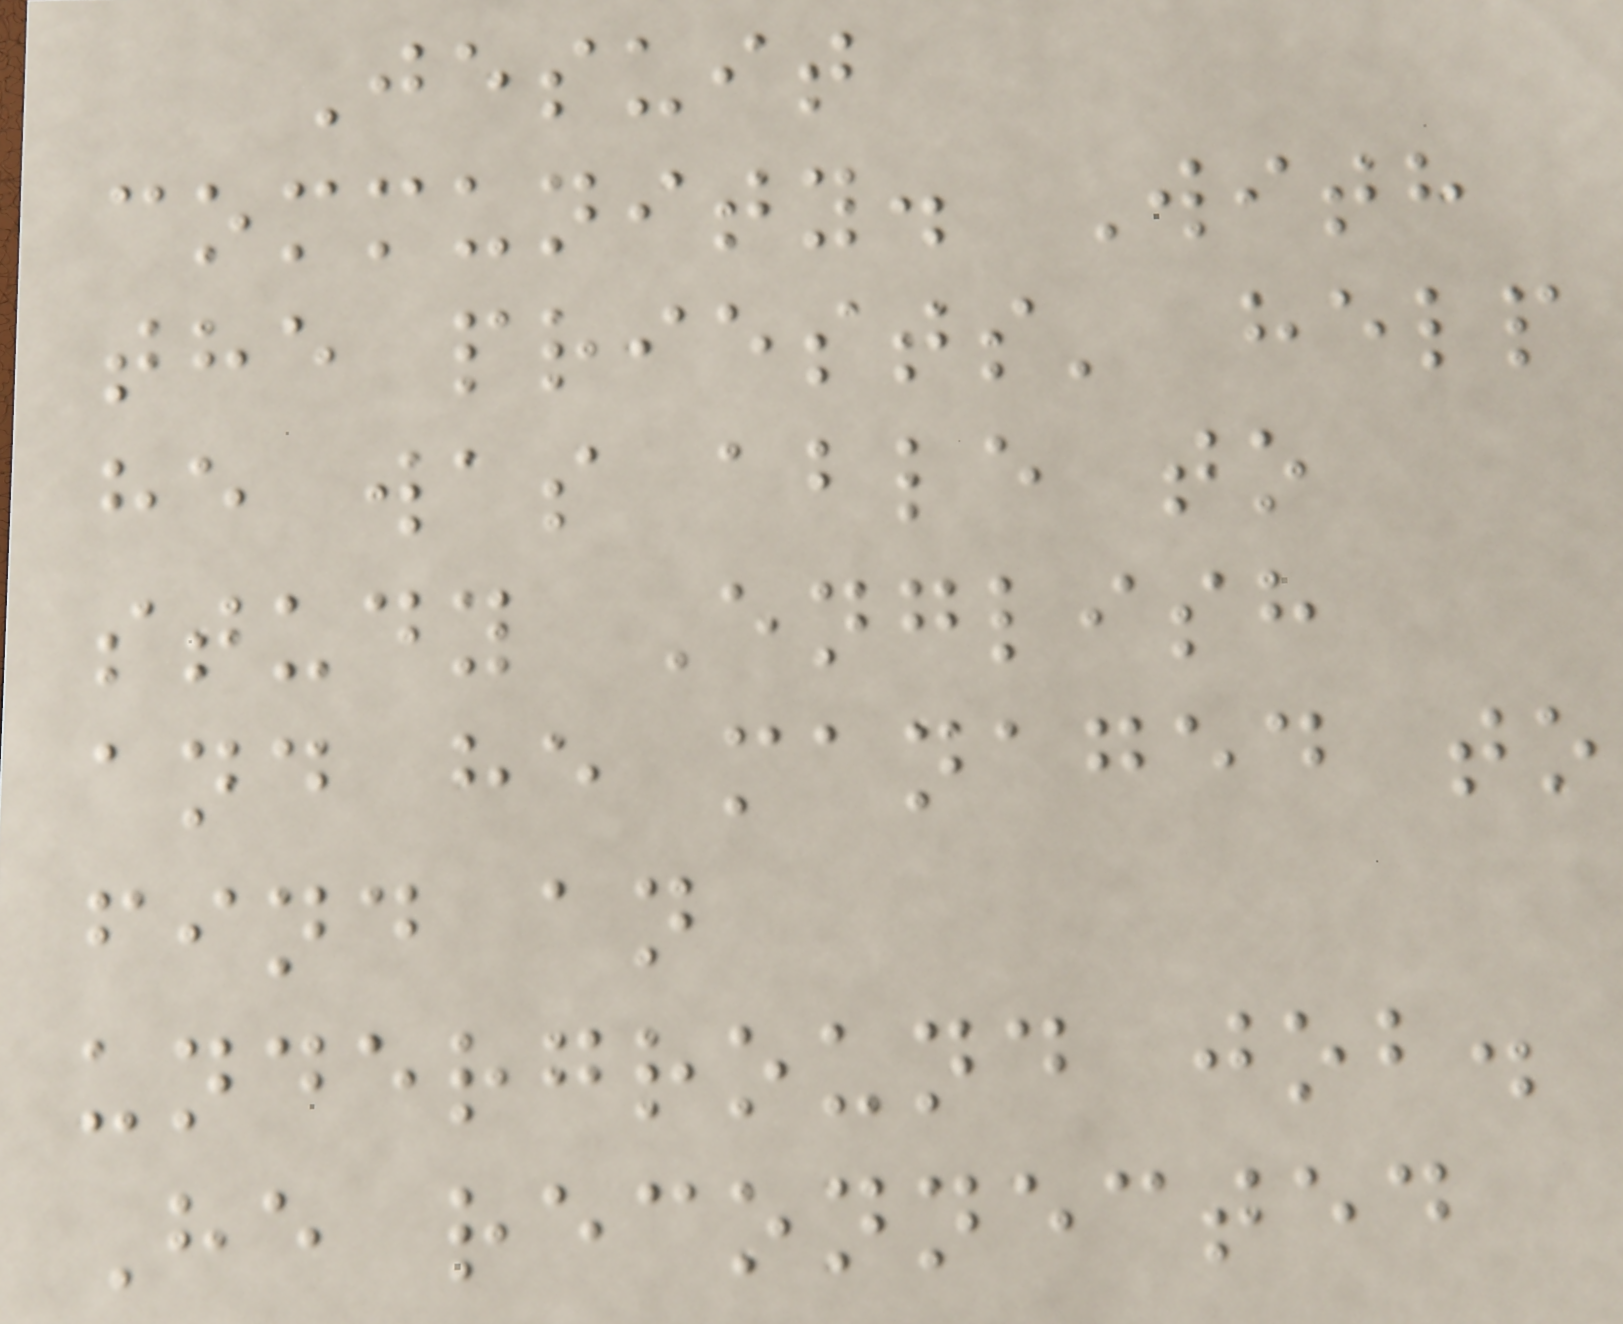Jesuit
community. With
the priests' help
he was able to
study English
and he managed to
find an
underground job.
He reconnected
